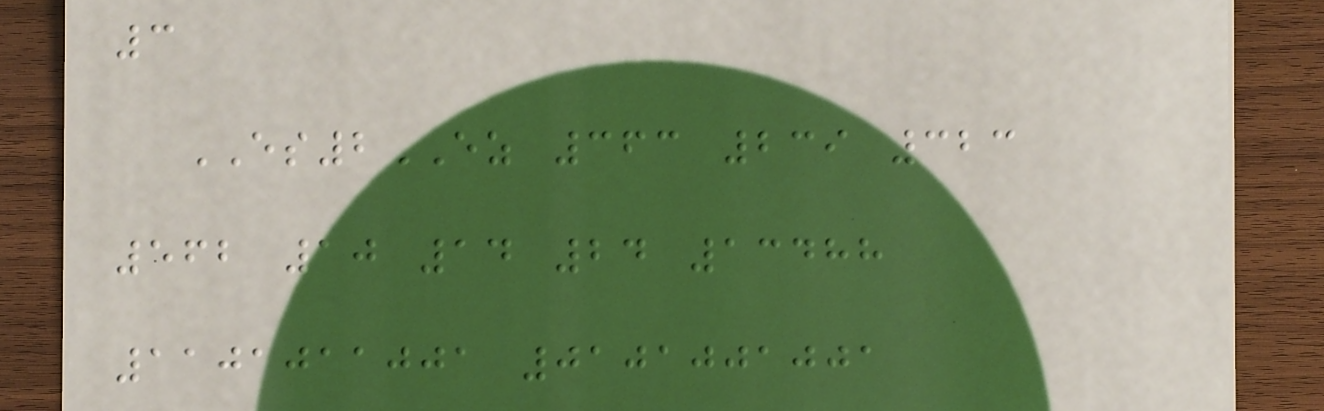3
ES2EZ 363 239 323
562 10 14 24 13488
1101011001 0101001001
